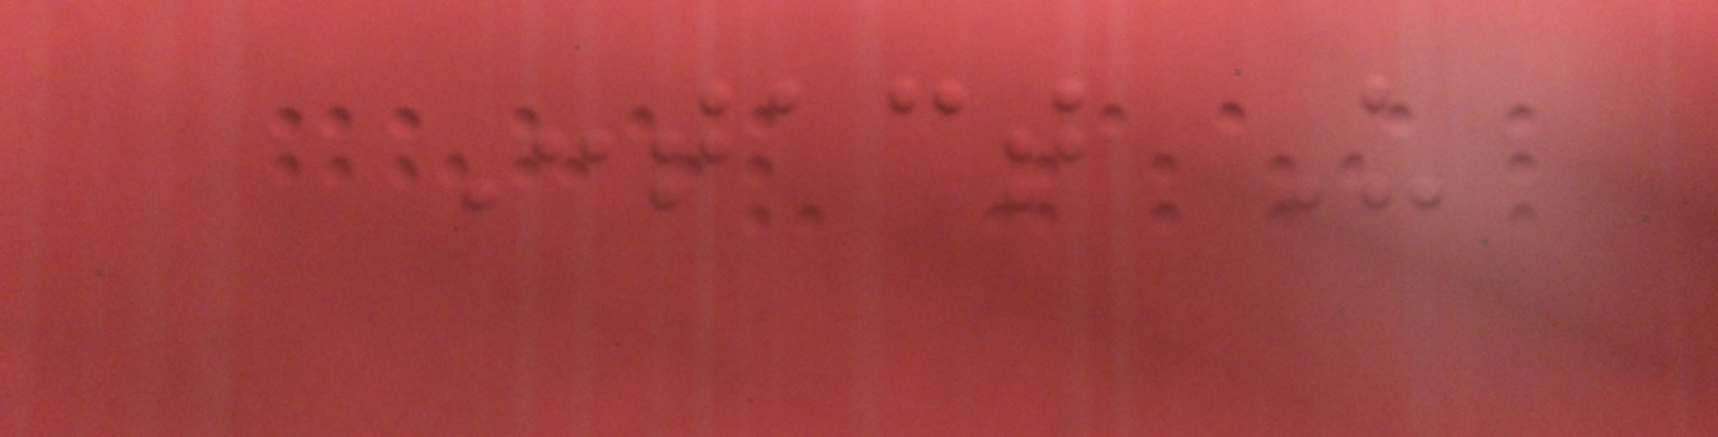Contact Us
